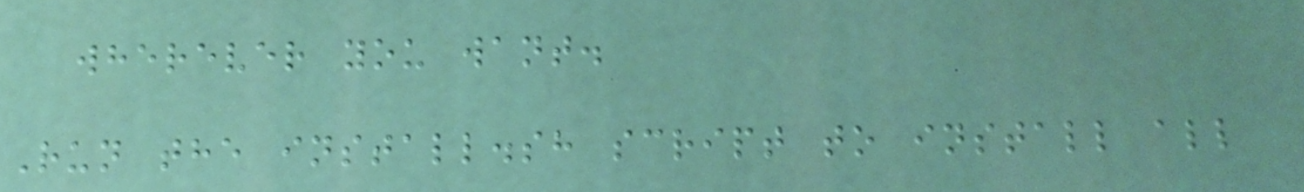wherever you want.
Run the install.sh script to install all
